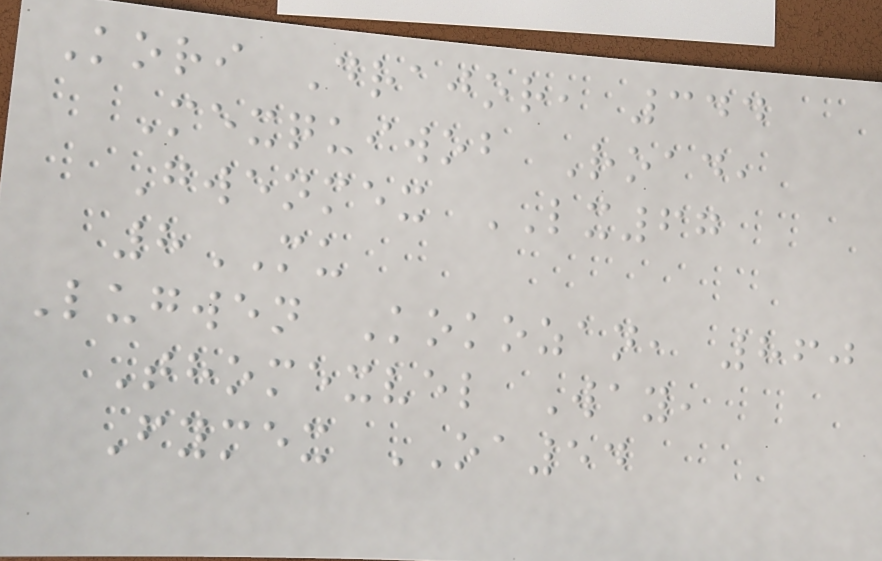Kori Drajor, 344
Mexquiwob Road,
Gwenmex LX67
8MU
Lugwen Kokozan, 860
Thomexvel Way,
Fymex OA54
